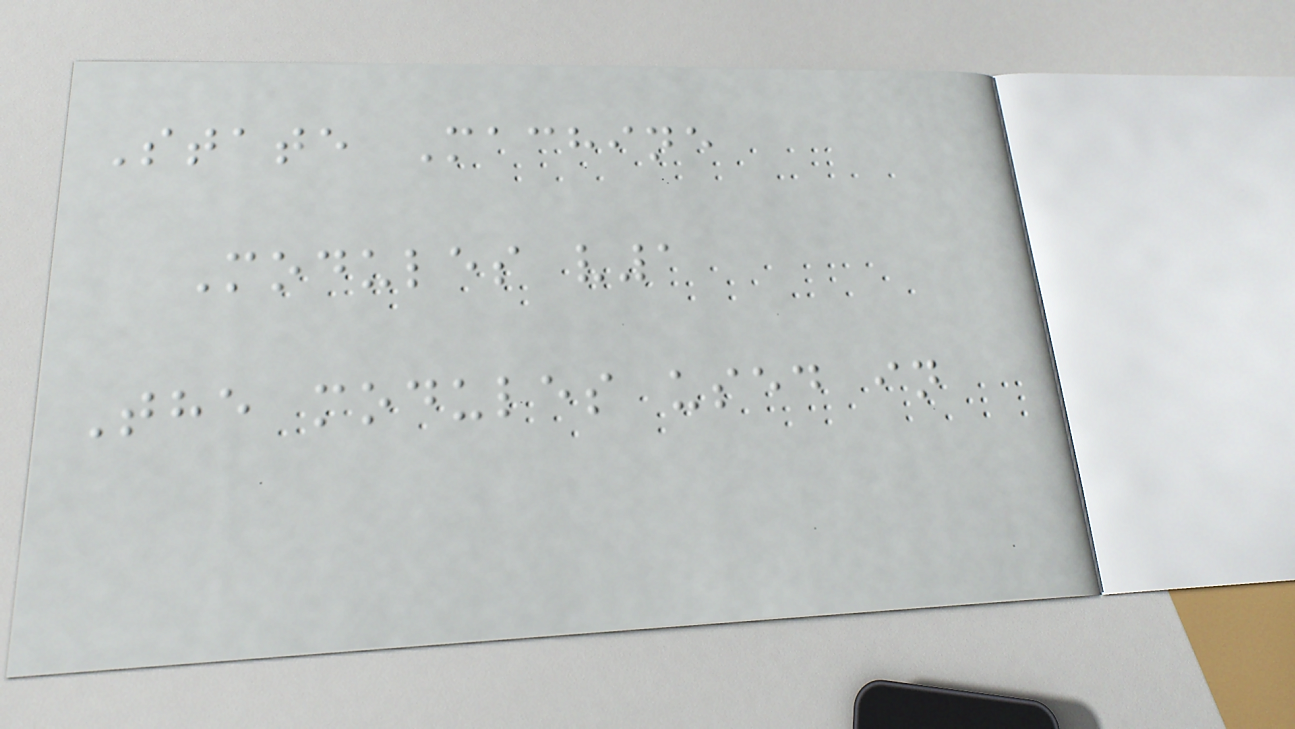State Machine
Modules v1
The modules used in
